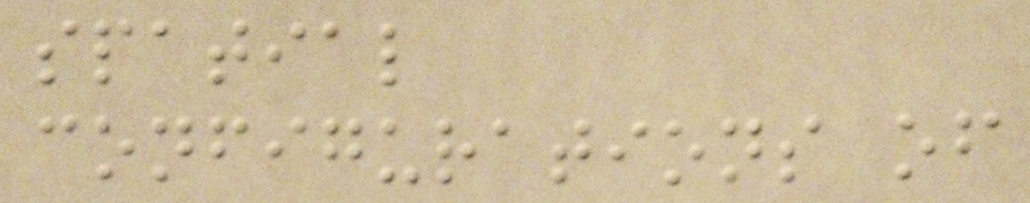spatial
configurations of
